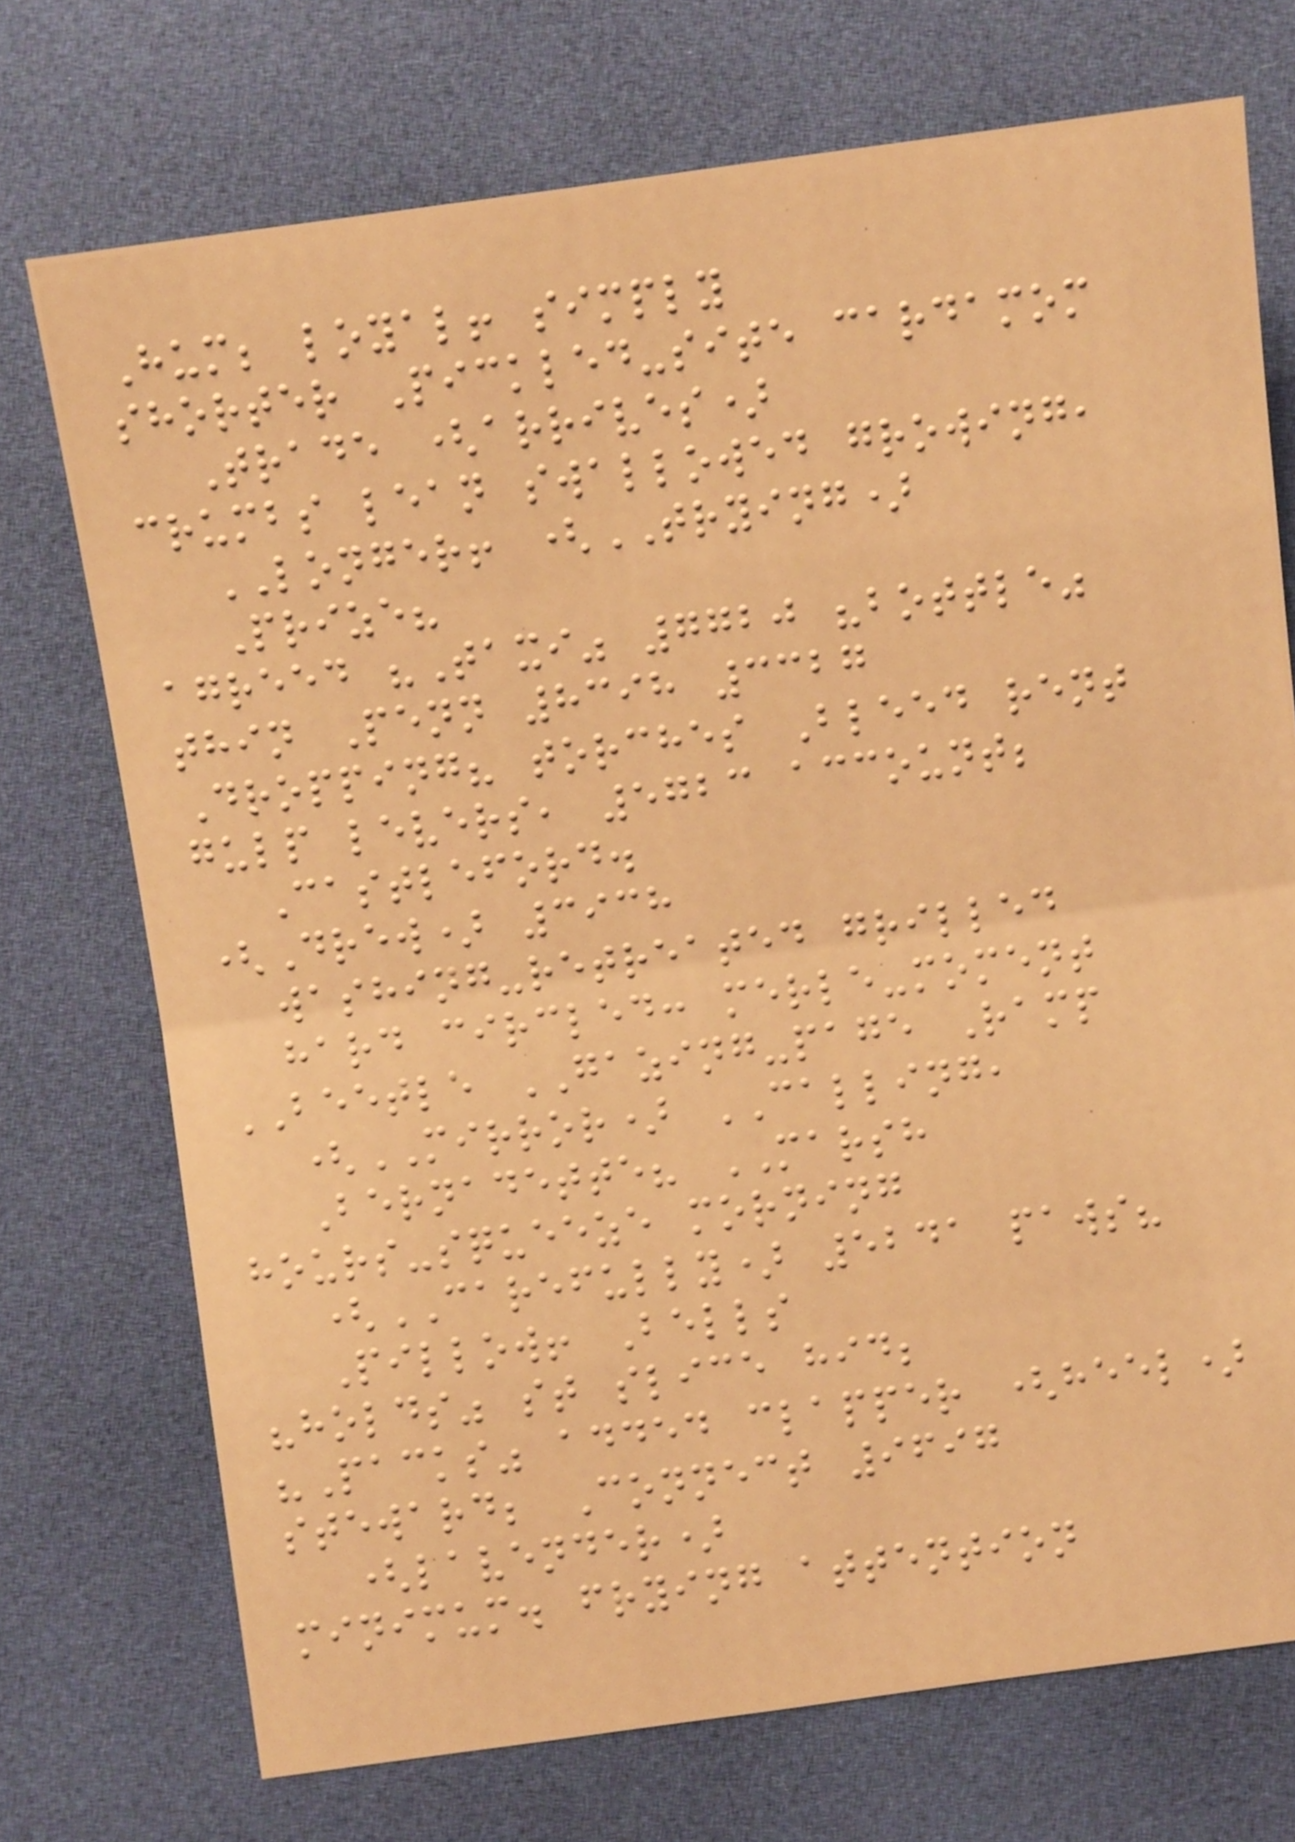Hum; loyal! simply
shorter Pickled-site cardamom
Trade (arrives)
crumbs lean swallowed growing,
LONGER! (TRYING)
Prize?
agreed "Taxi" 7720 "bottle"
thin Penn 8398 3327
Dropping? torches Bleed rent
gulp levers, 5723 account;
Castleford.
(Drew) 3938
washing-retreated grilled
hard circled: merle-moment
BEETLE GAZING-page Ramp
(MIRROR) CALLING,
Bernadette? MARSH
hours-squeeze morning
(CAREFULLY) 5241 paws?
Pillow! Bells
"holds" st slice hid;
"Packs" added clapper (heel)
steward; Connect 9697
(lavender)
minimum. frying attention
